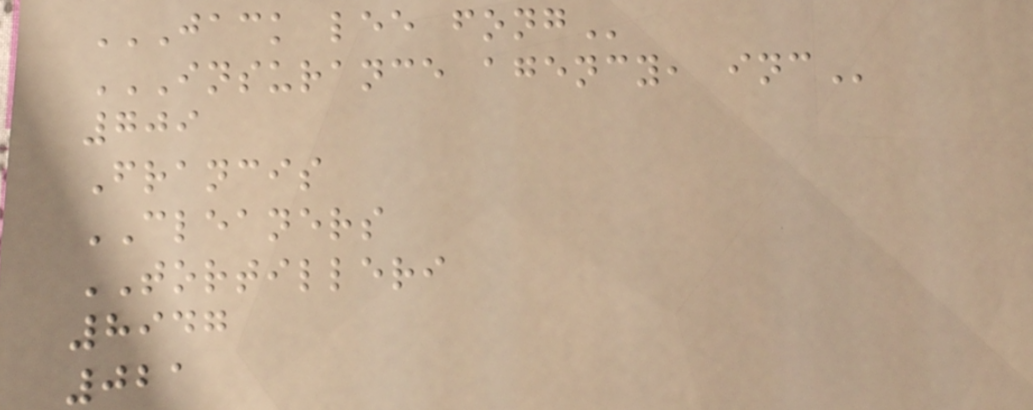JACK LEE FONG
INSURANCE AGENCY, INC
709
Francis
CLEANERS
TORTILLERI
8947
021
